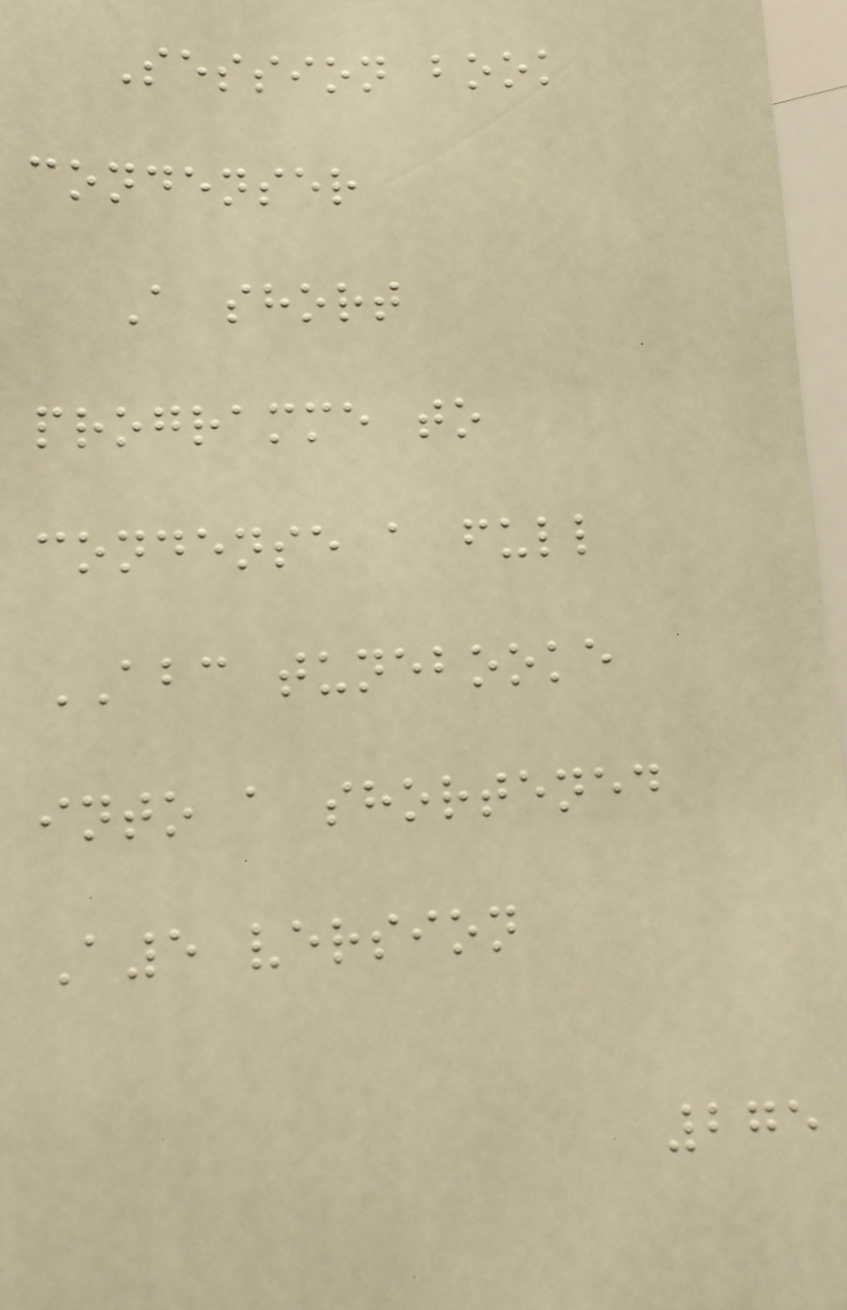Session book
condenser
A short
programme to
condense a full
ABC tunebooke
into a shortened
A5 version
275
